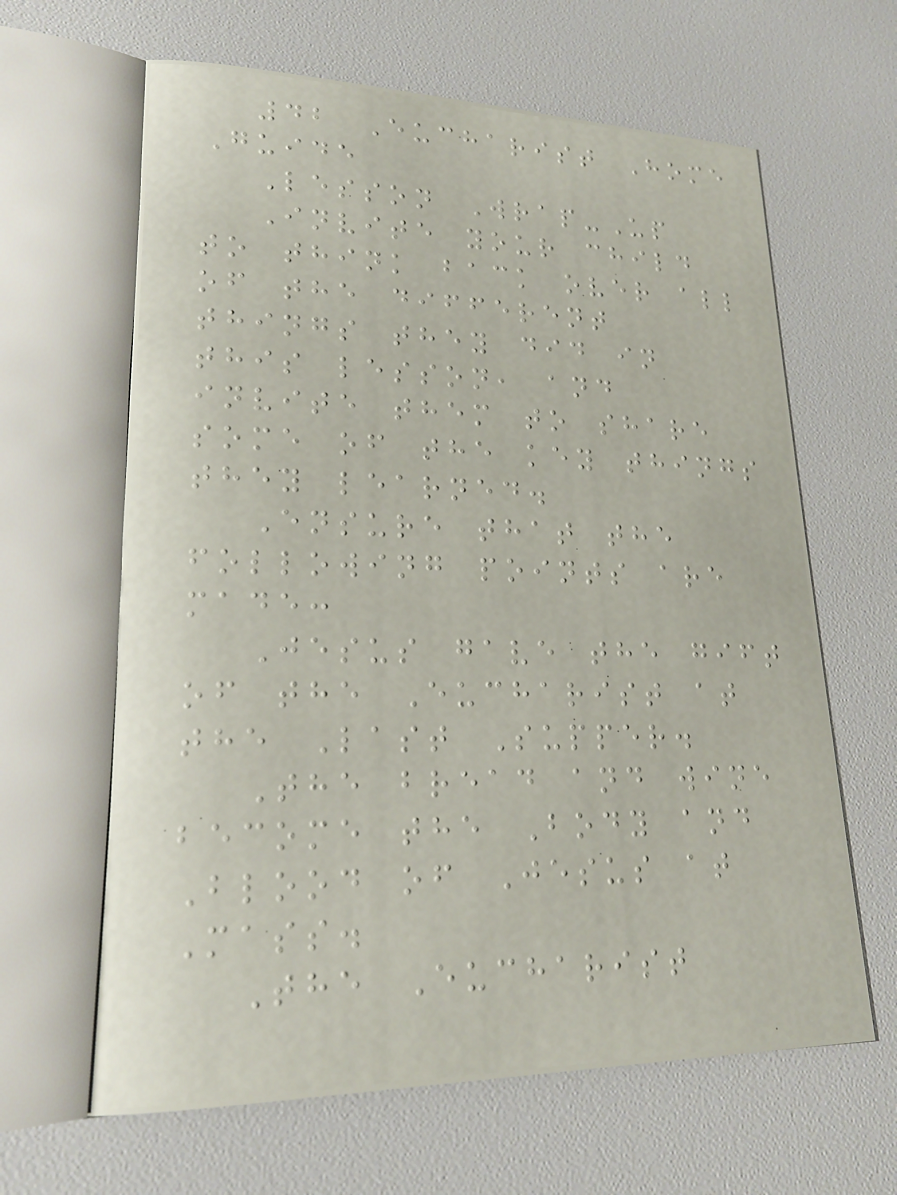42 Eucharist Home
Guide
Lesson Wrap-Up
Invite your child
to think back over all
of the different
things they did in
this lesson, and
invite them to share
some of the key things
they learned.
Ensure that the
following points are
made:
Jesus gave the gift
of the Eucharist at
the Last Supper.
The bread and wine
become the Body and
Blood of Jesus at
Mass.
The Eucharist
